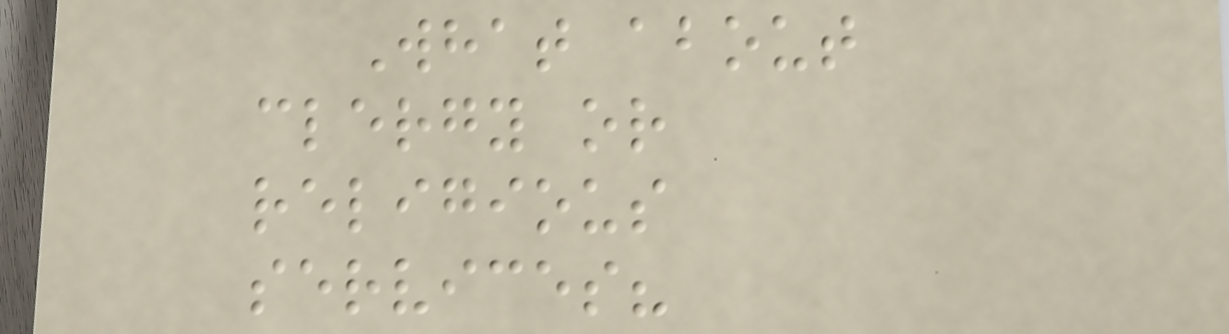What about
clergy or
religious
services?
